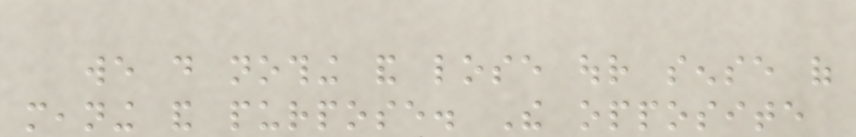we do nothing and lose our sense of
meaning and purpose. The opposite
